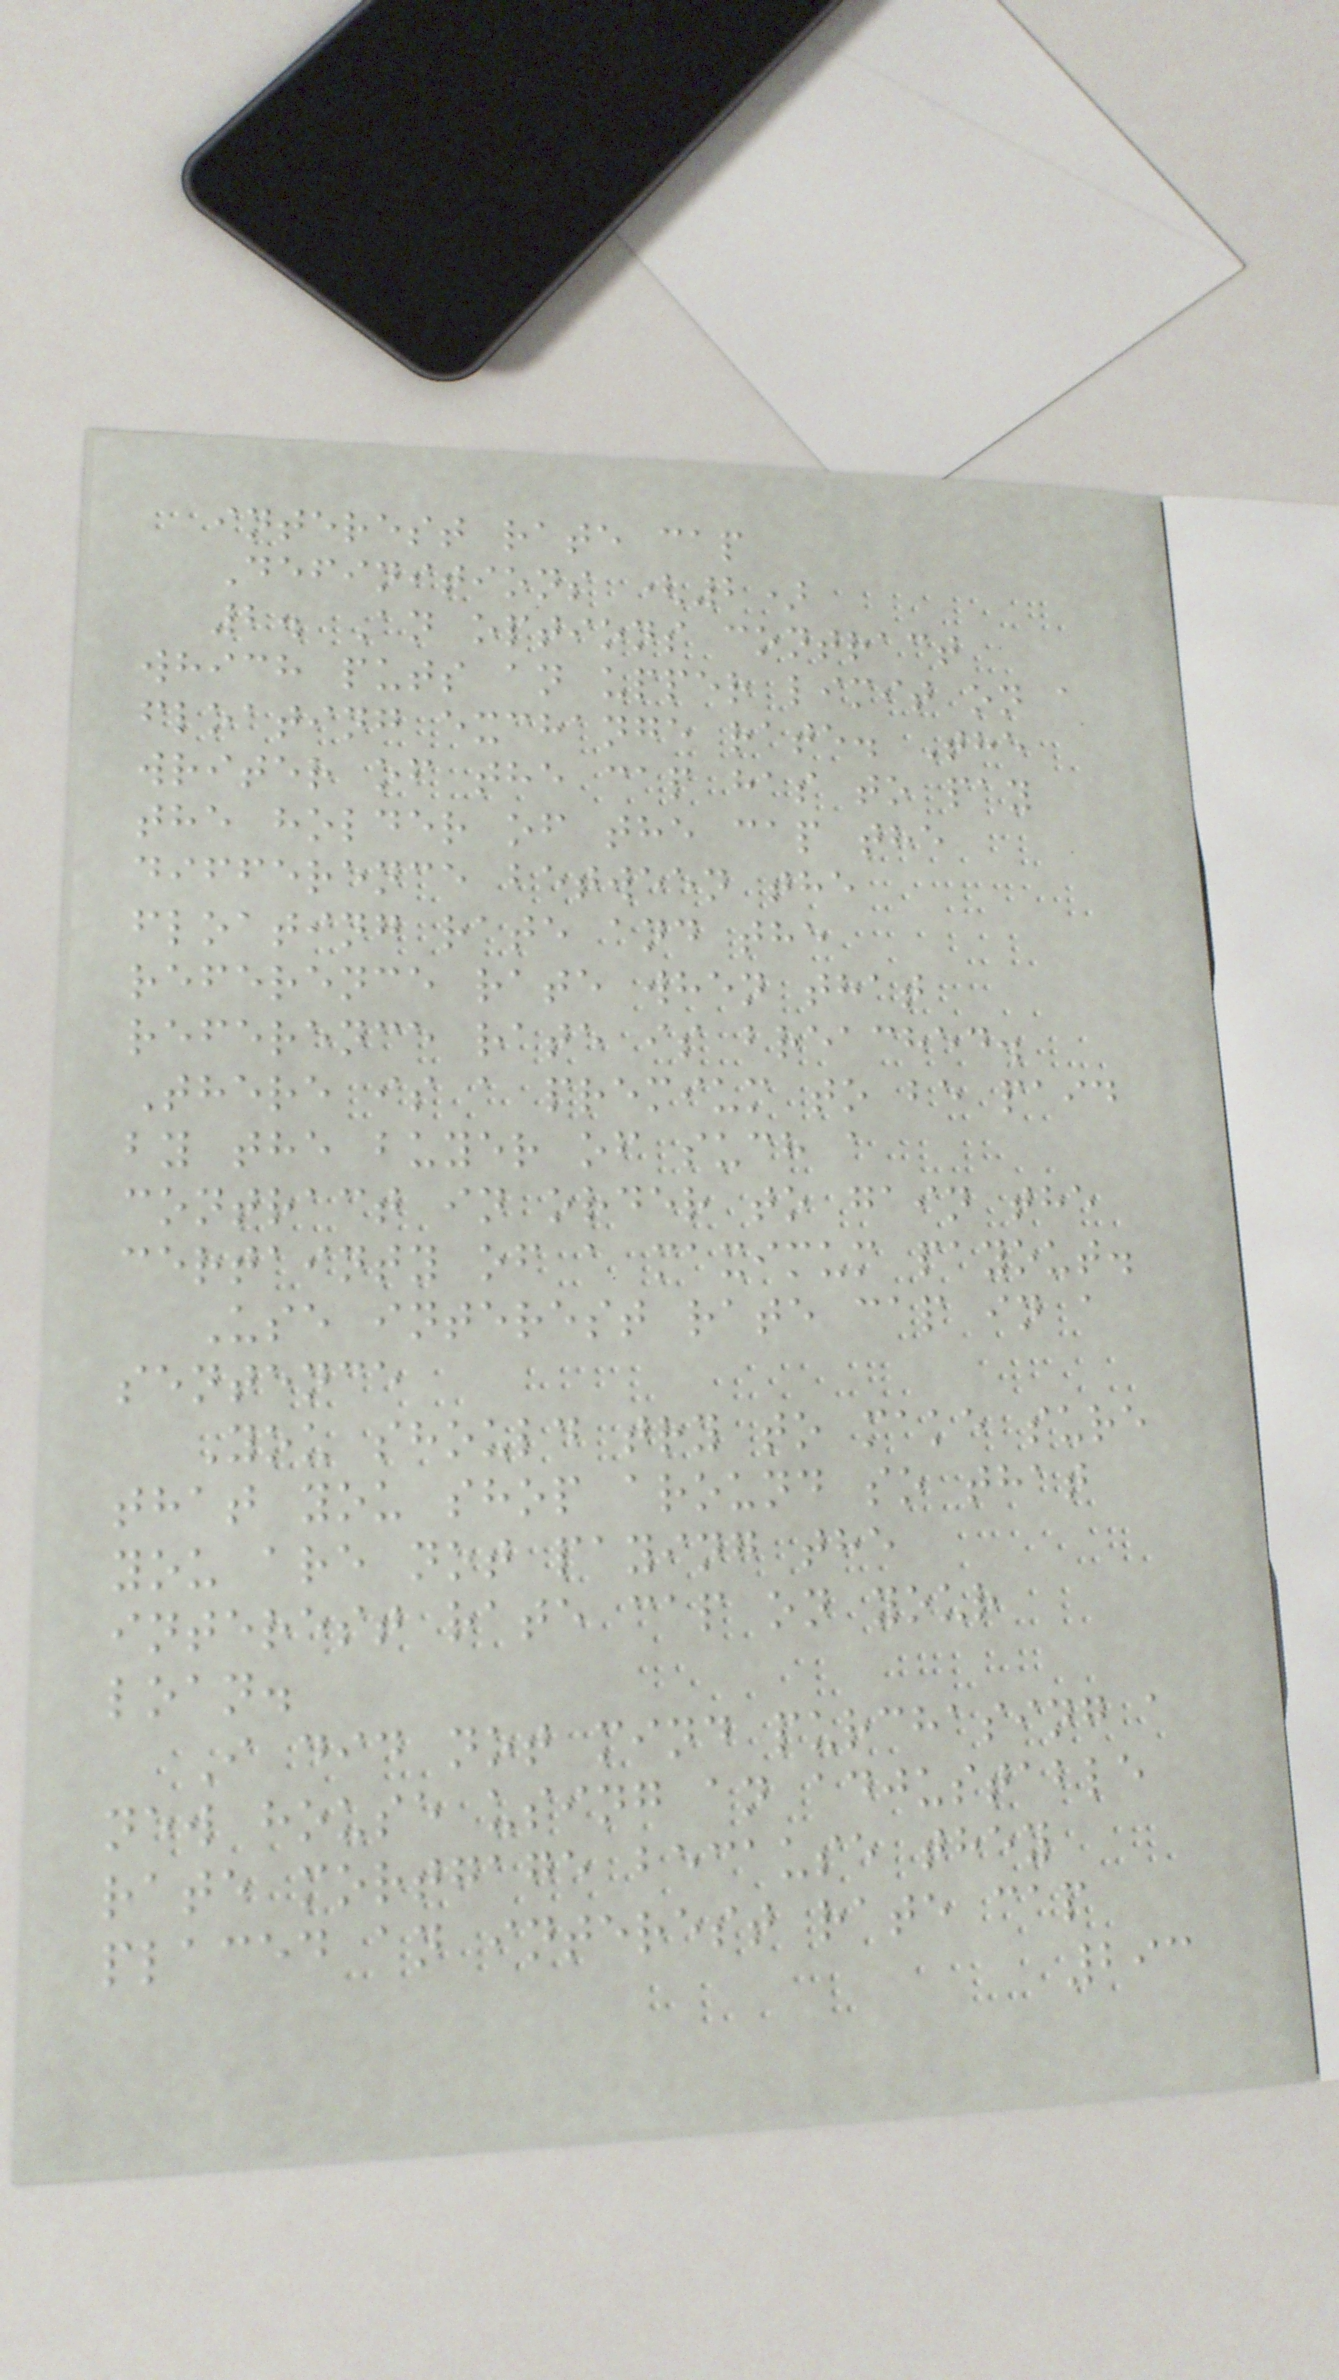interest rate cap
Definitions (2)
2. An options contract
which puts an upper limit on a
floating exchange rate. The
writer of the cap has to pay
the holder of the cap the
difference between the
floating rate and the
reference rate when that
reference rate is breached.
There is a premium to be paid
by the buyer of such a
contract in order to gain the
certainty of a maximum payout.
Use interest rate cap in a
sentence
You should try to make sure
that you shop around so that
you are not paying the
interest rate cap on your
loan.
I did not mind purchasing a
new house using an adjustable
rate mortgage because they
placed an interest rate cap
293
